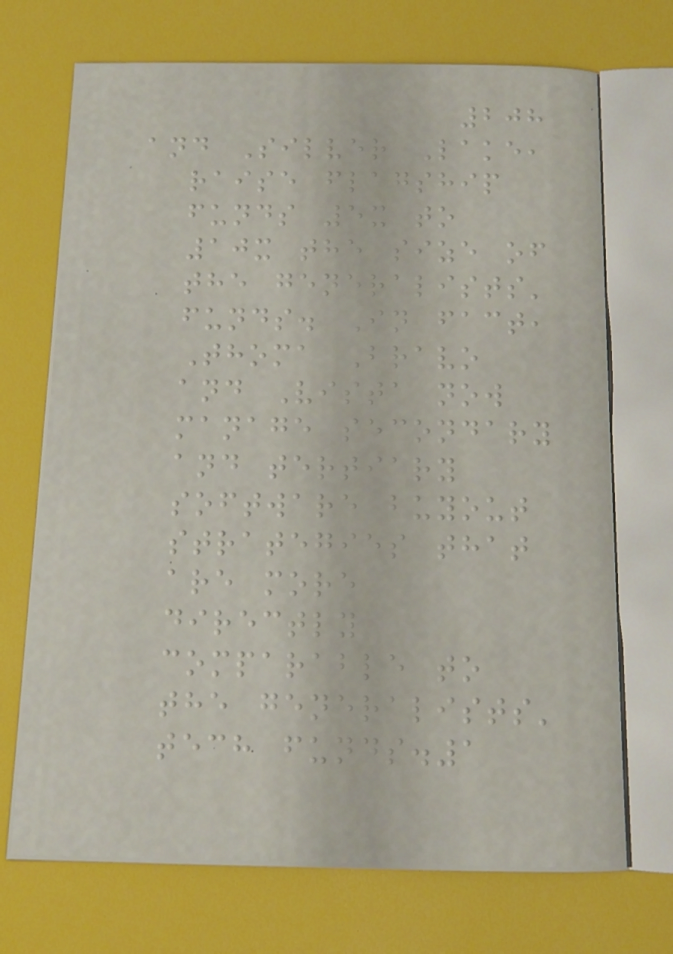208
and Silver Lake,
raise flagship
funds 5x to
10x the size of
the generalists'
funds. In fact,
Thoma Bravo
and Vista now
manage secondary
and tertiary
software buyout
strategies that
are more
directly
comparable to
the generalists'
tech funds.1
